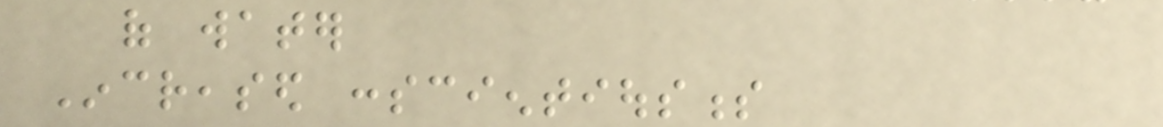of water
Increased conscientiousness
